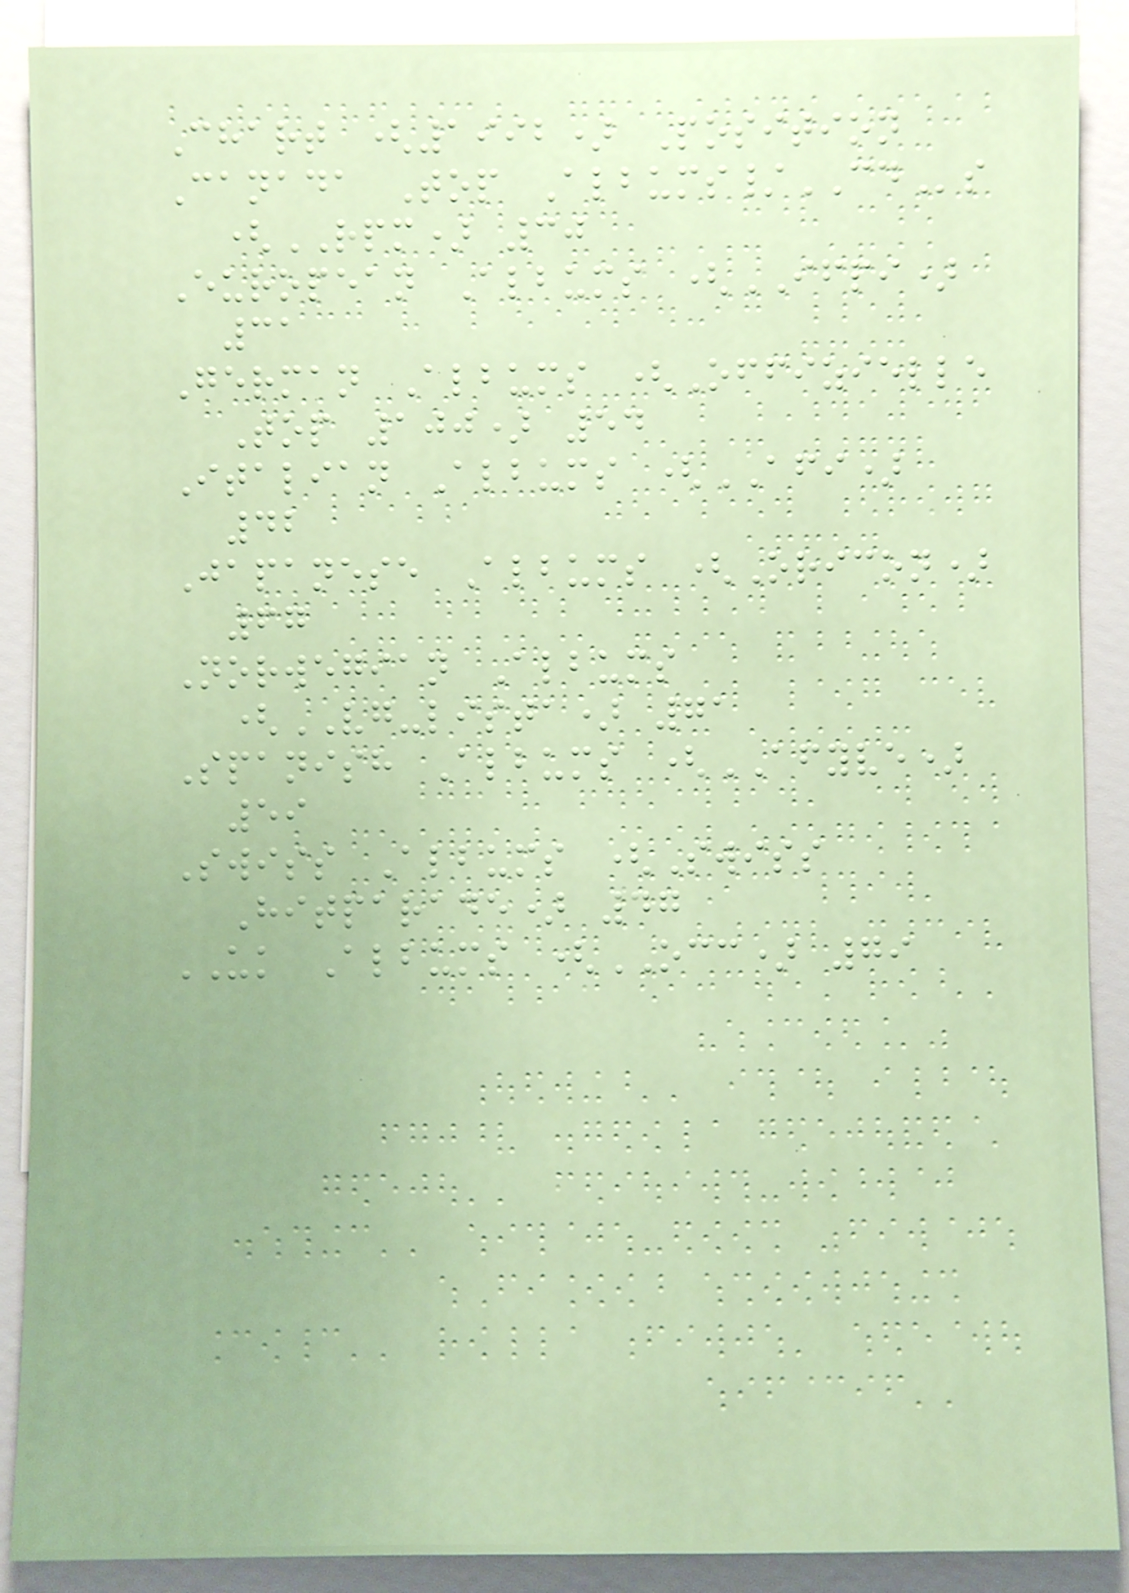Chart (1992) Position
Canada Top Albums/CDs
(RPM) 30
European Albums (IFPI)
31
German Albums (Offizielle
Top 100) 54
Italian Albums (AFI)
42
Japanese Albums (Oricon)
67
Norwegian Albums
(VG-lista) 71
Spanish Albums (AFYVE)
59
Swiss Albums (Swiss
Hitparade) 47
UK Albums (OCC) 79
